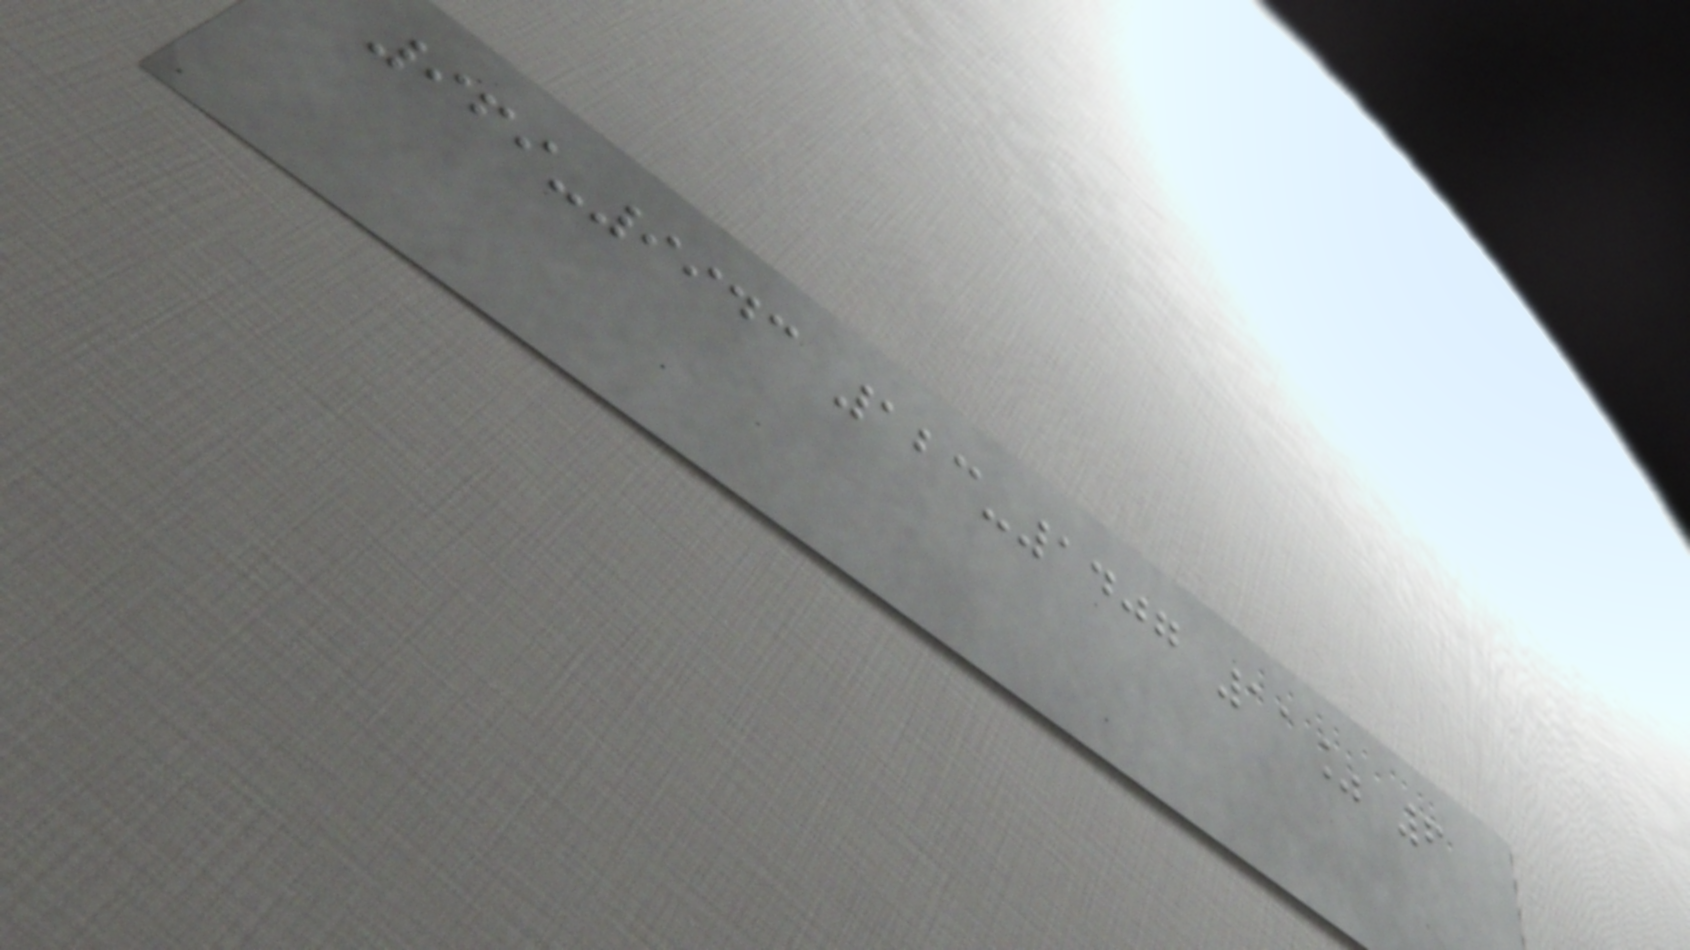969-9943 123-1407 11% 6
